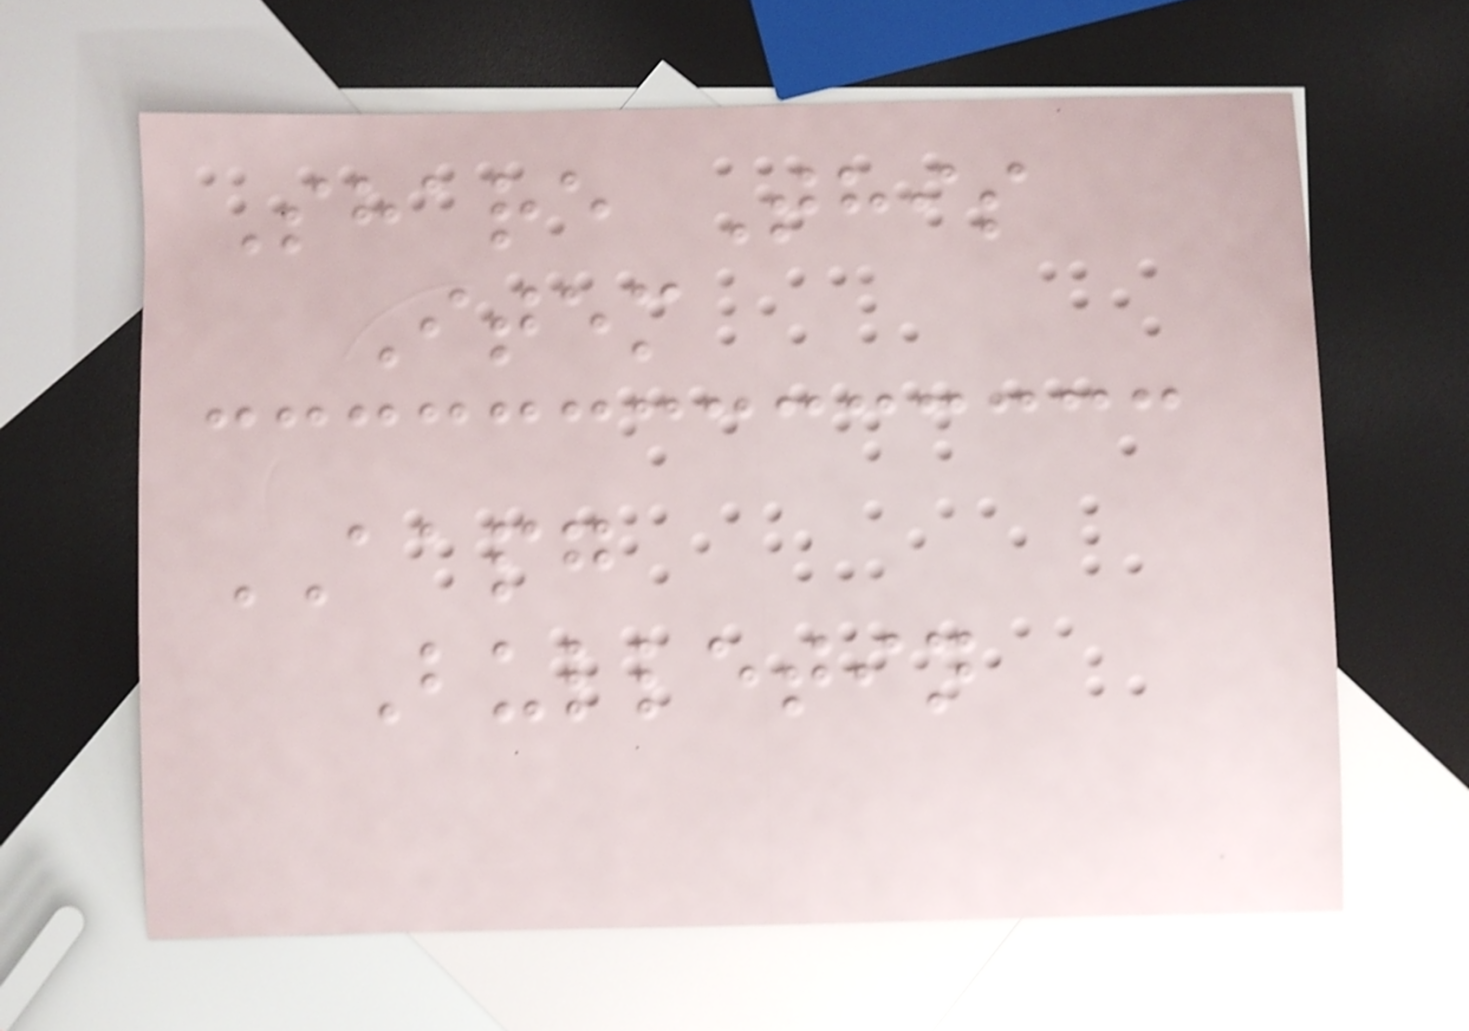Share This
Item
AAPG
Bulletin
